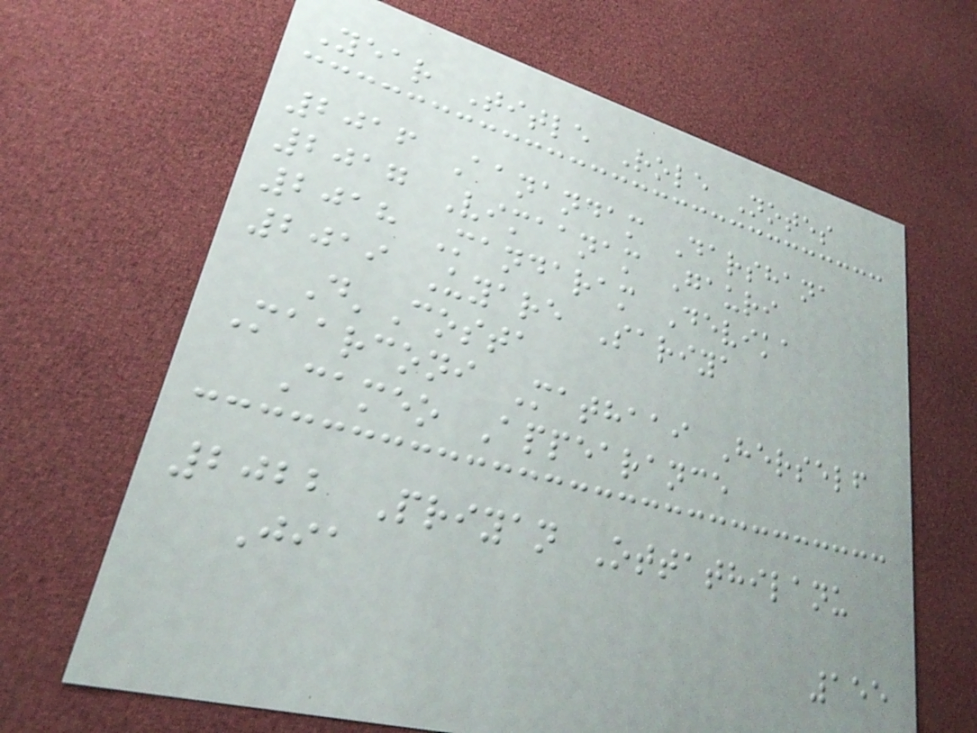Year Title Role Notes
2016 Aanandam Darshana
2017 Vimaanam Gauri
2018 Mandaram Devika
2019 Uyare Sariya
D'Costa
Maarconi Mathaai Herself
Cameo Appearance
2022 Priyan Ottathilanu
Jia
155
